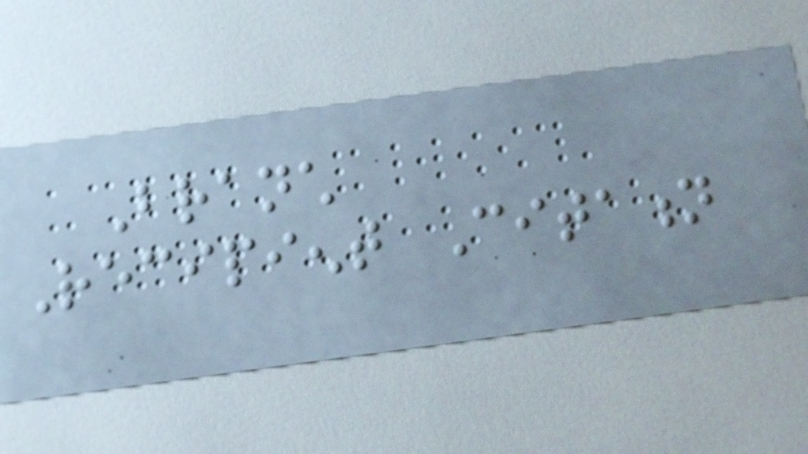Branch
Recipient Citation
